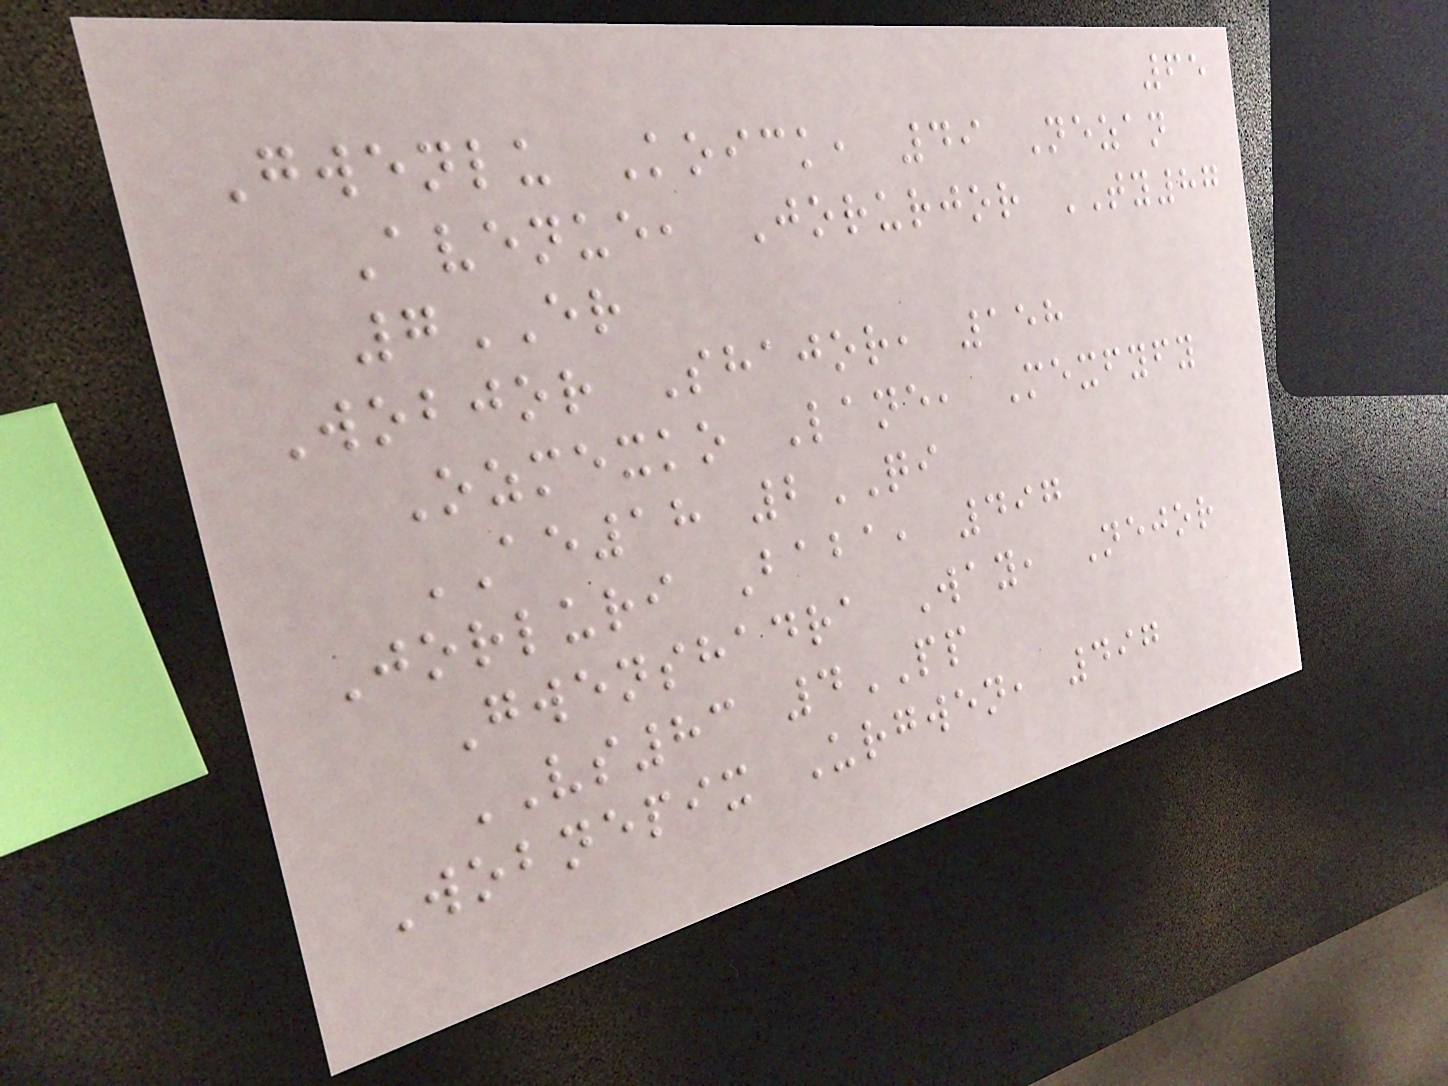65
Gwenlu Koick, 49 Nezan
Avenue, Jorurjor TY87
7ER
Wobjor Shajor, 158
Ozmexko Lane, Mexfyfy
AE18 2QI
Jorluri Baba, 497
Gwenshadra Way, Nejor
VS83 4PP
Wobnepix Urgwen, 497
